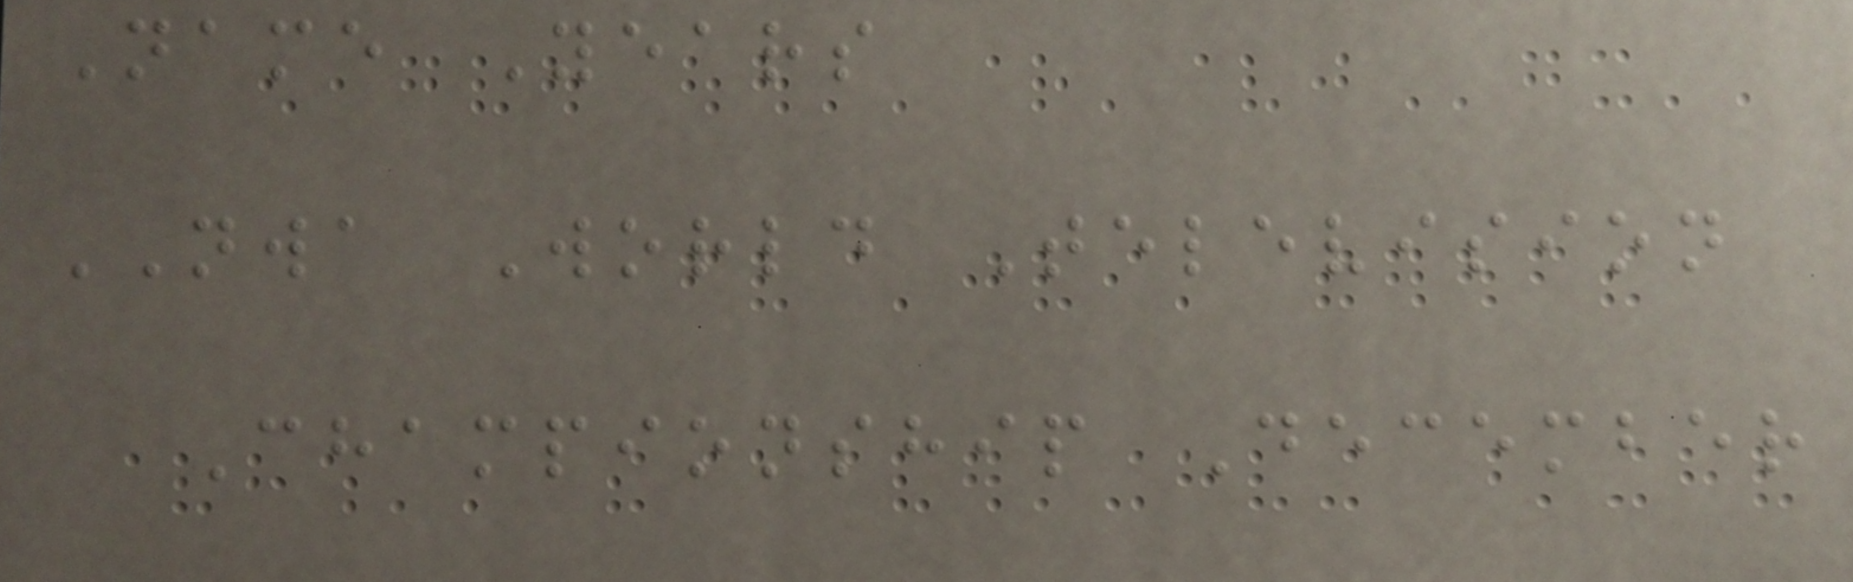Name Years
NWA World Television
Championship December
